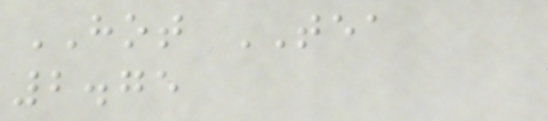HOT TEA
2.75
